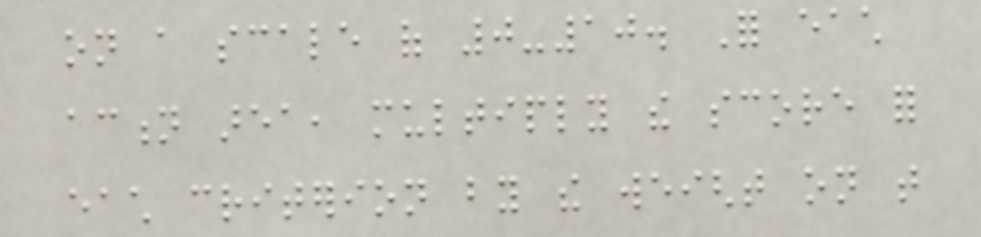on a scale of 0-10. For each
action area, multiply the score for
each criterion by the weight on that
